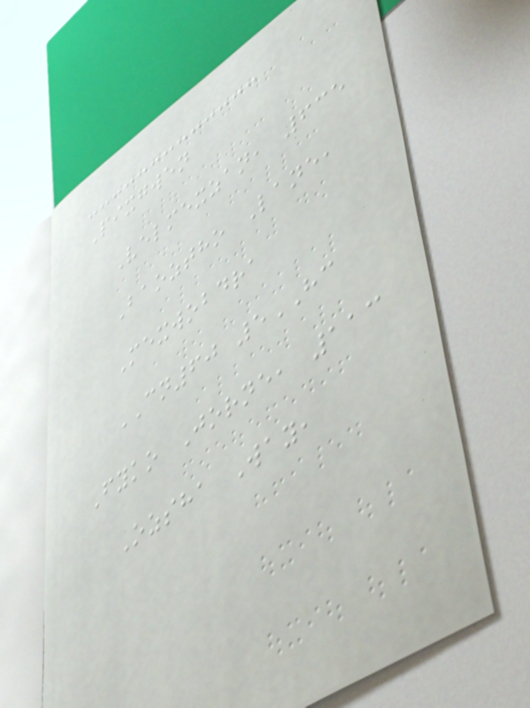Pixgwen
Velmexzan, 635
Baoztho Lane,
Mexwobdra
CN60 5HC
Fyko Jorne, 113
Ozsha Way,
